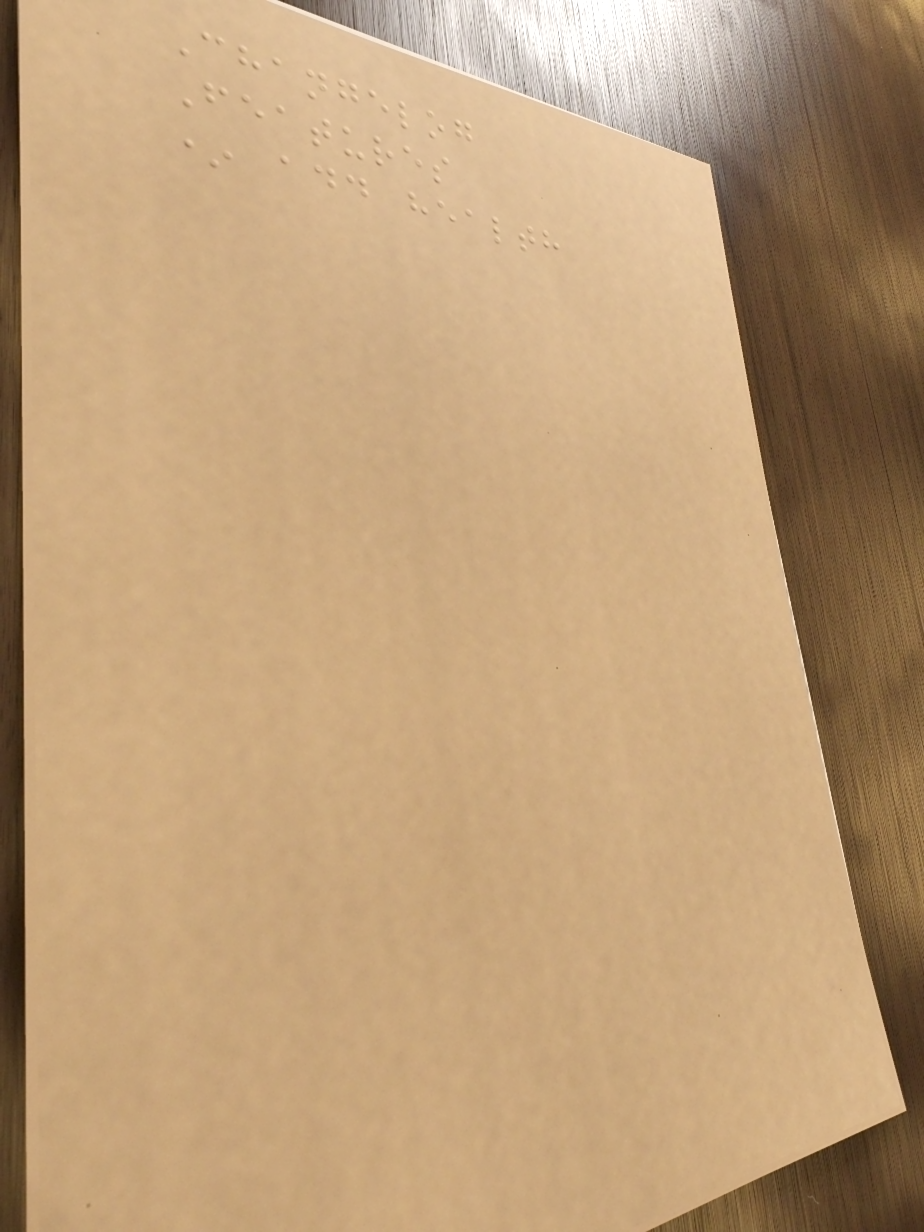Changelog
Features
* add health
